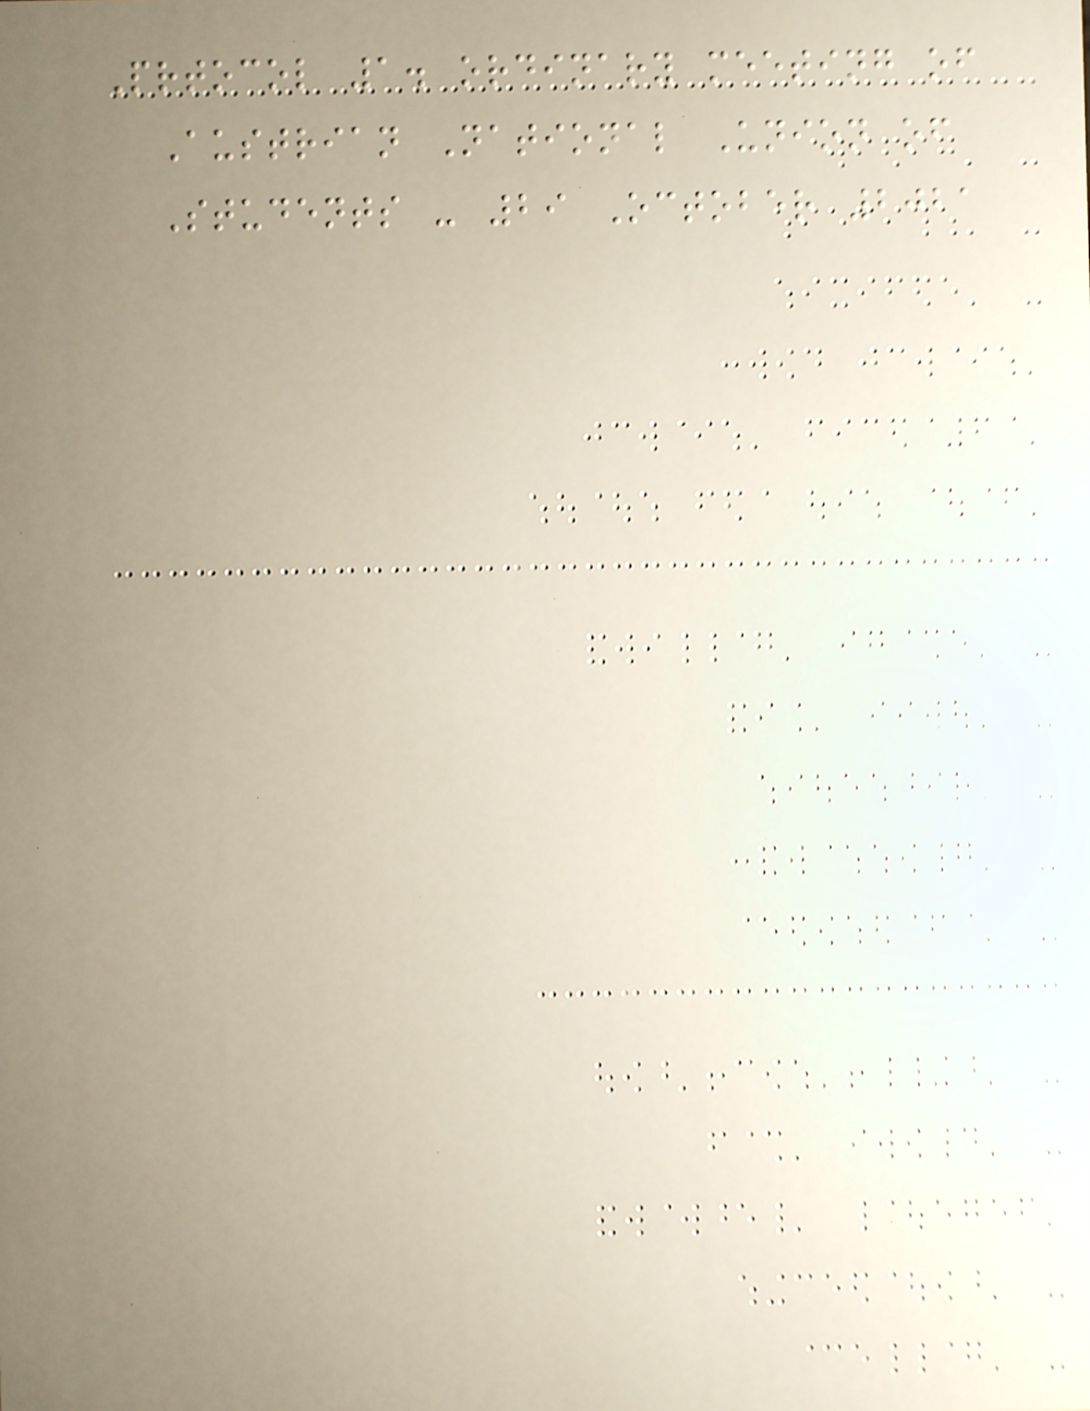Prtocol 1. ordinary meeting of
Austrian National Union of
Students - 29 October 2021
